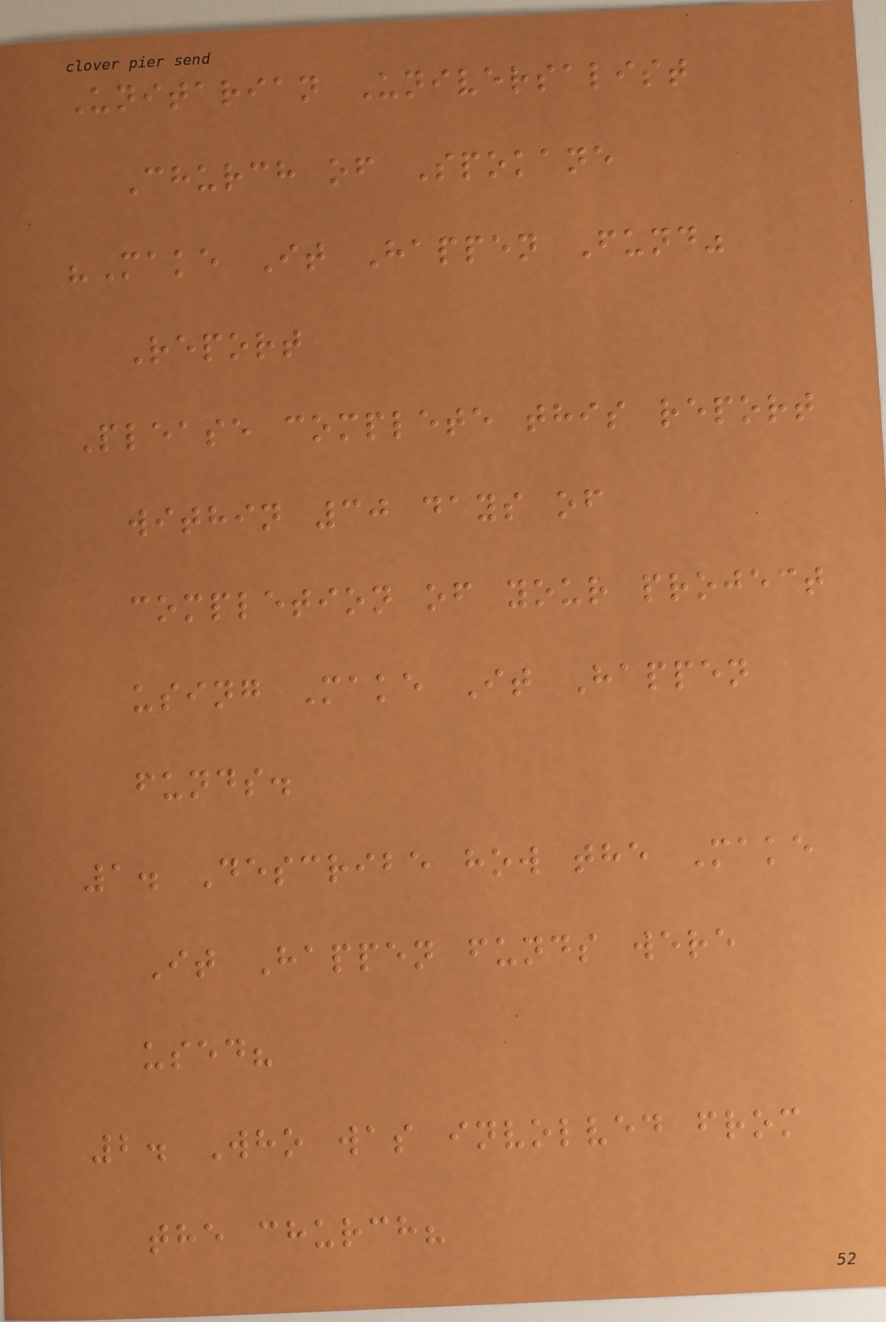Unitarian Universalist
Church of Spokane
"Make It Happen Fund"
Report
Please complete this report
within 30 days of
completion of your project
using Make It Happen
funds.
1. Describe how the Make
It Happen funds were
used?
2. Who was involved from
the church?
